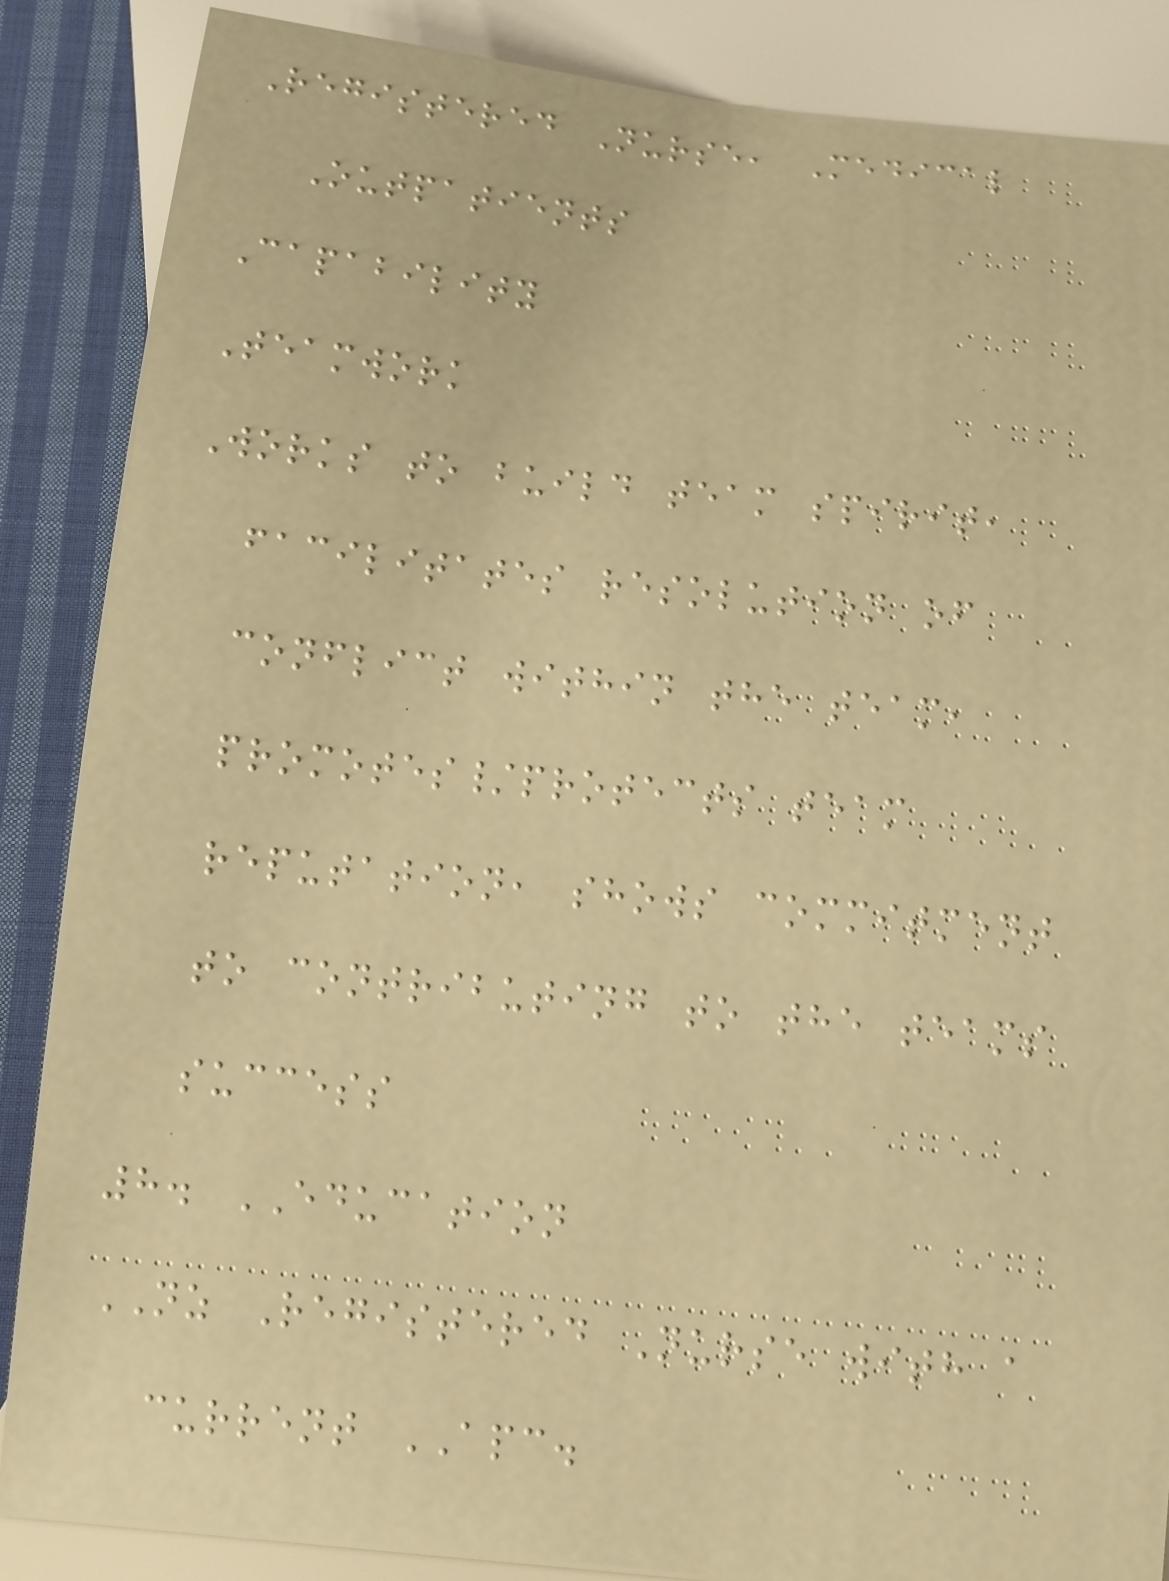Registered Nurse, Medical
Outpatients
Capability
Teamwork
Works to build team spirit,
facilitates resolution of
conflict within the team,
promotes/protects team
reputation, shows commitment
to contributing to the teams
success
8. EDUCATION
NZ Registered Nurse with a
current APC.
